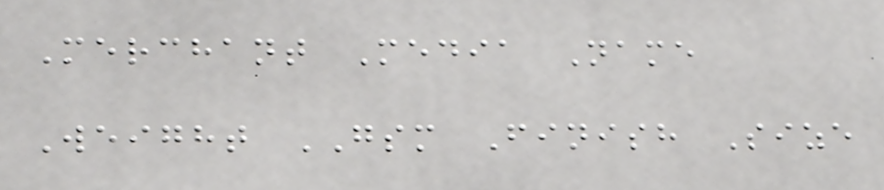Merchant Media Name
Weight GSM Finish Size
